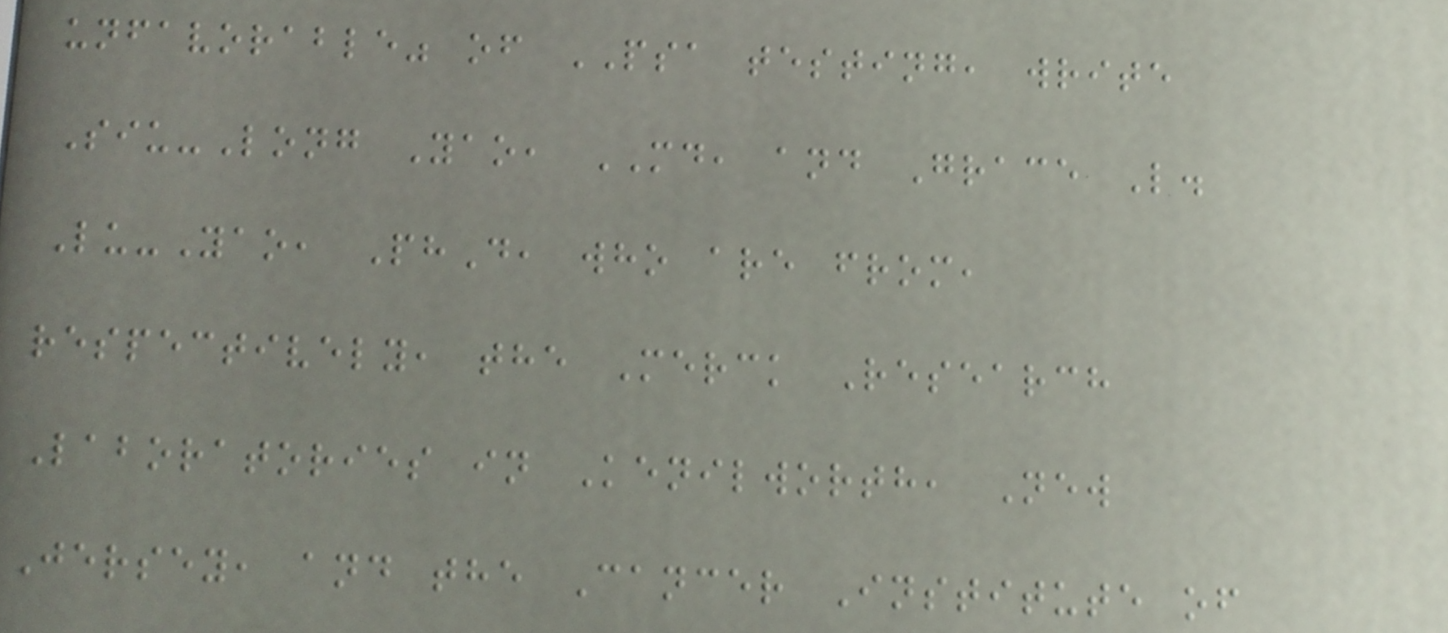unfavorable" of PSA testing, write
Siu-Long Yao, MD, and Grace L.
Lu-Yao, PhD, who are from,
respectively, the Merck Research
Laboratories in Kenilworth, New
Jersey, and the Cancer Institute of
